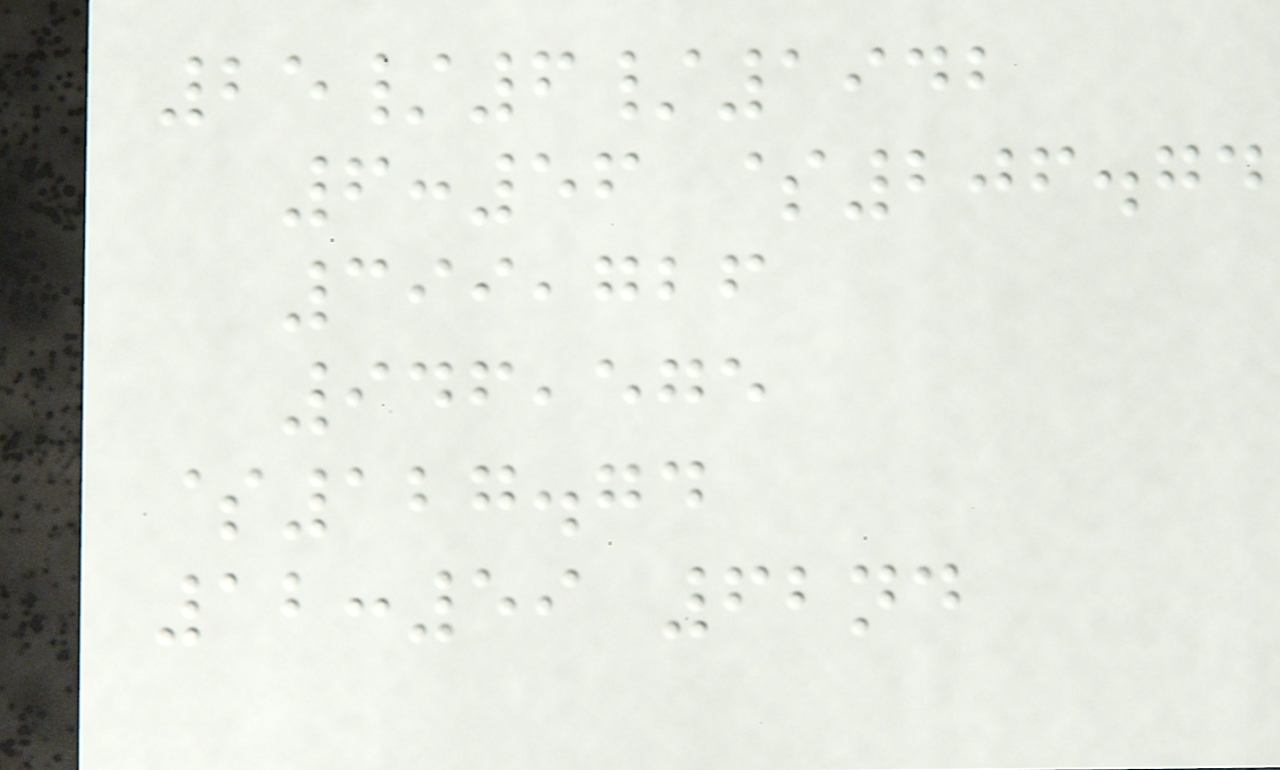25/6/1942
6:56 $206.74
399,726
946,575
$127.74
12:59 62nd
